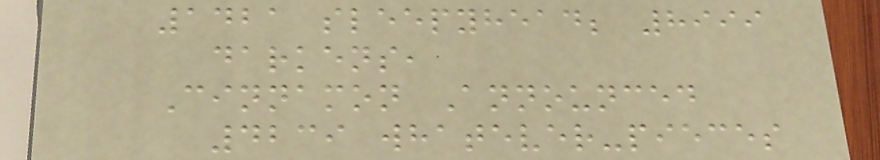1421 sleepyhead; 8999
darkens,
Cinnamon Announced
4239 whatever-pieces
